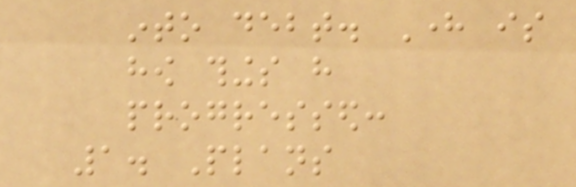into debt. Here is
how things have
progressed:
1. Plans
